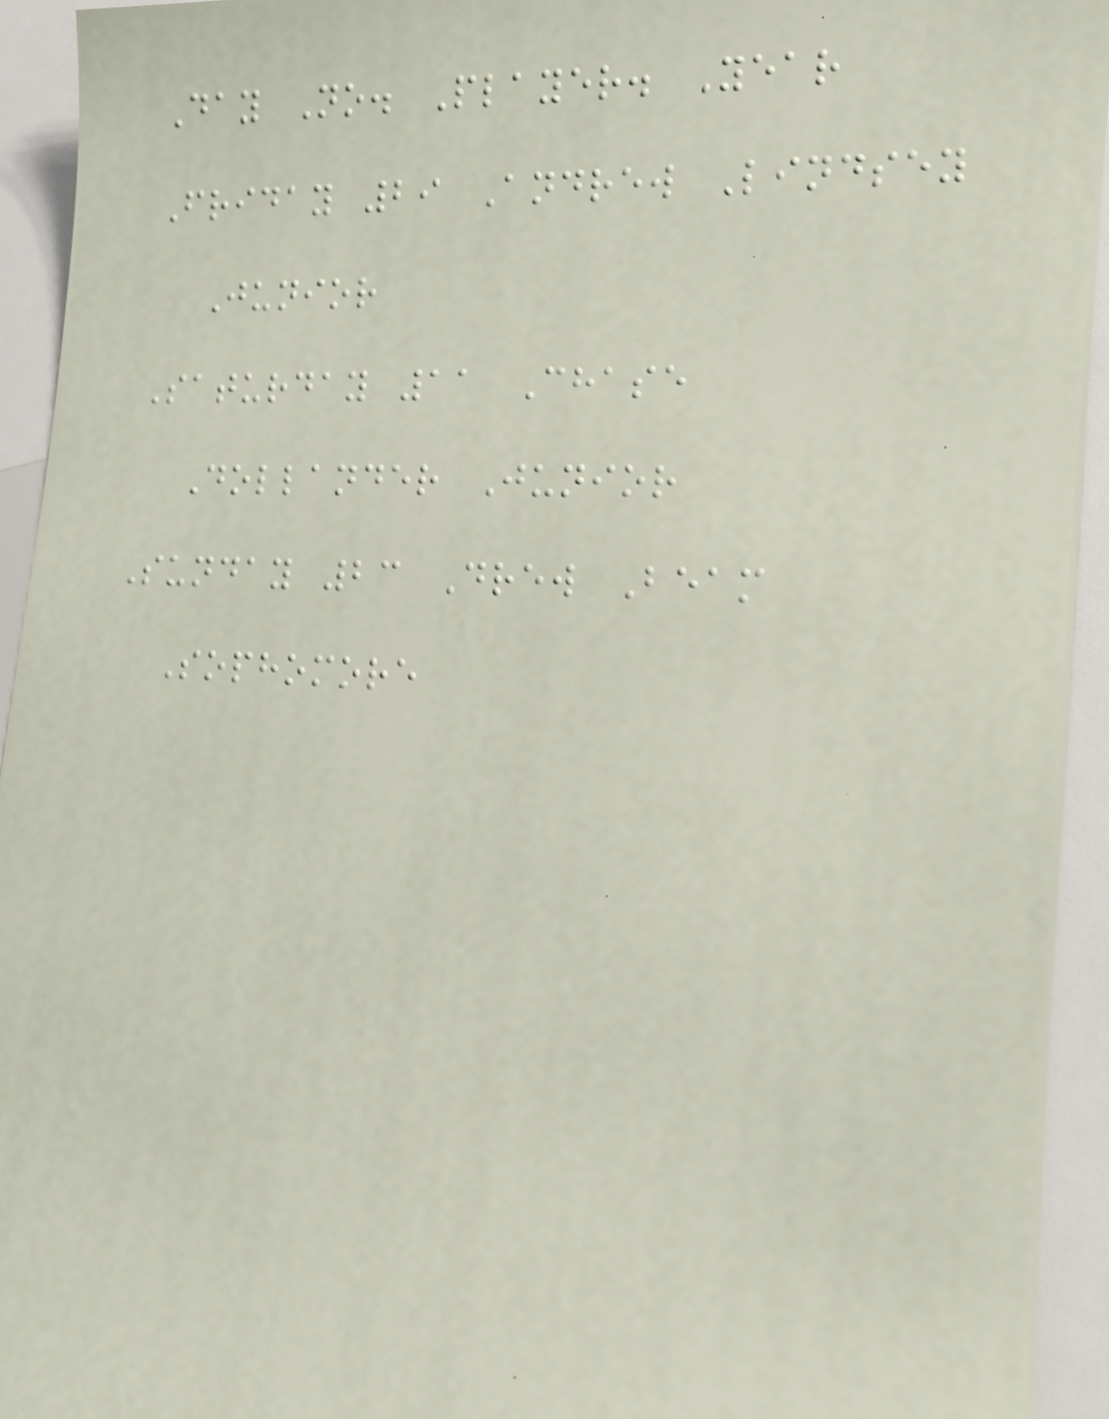Day No. Player. Year
Friday 29 Andrew Lindsey
Junior
Saturday 11 Chase
Dollander Junior
Sunday 23 Drew Beam
Sophomore
